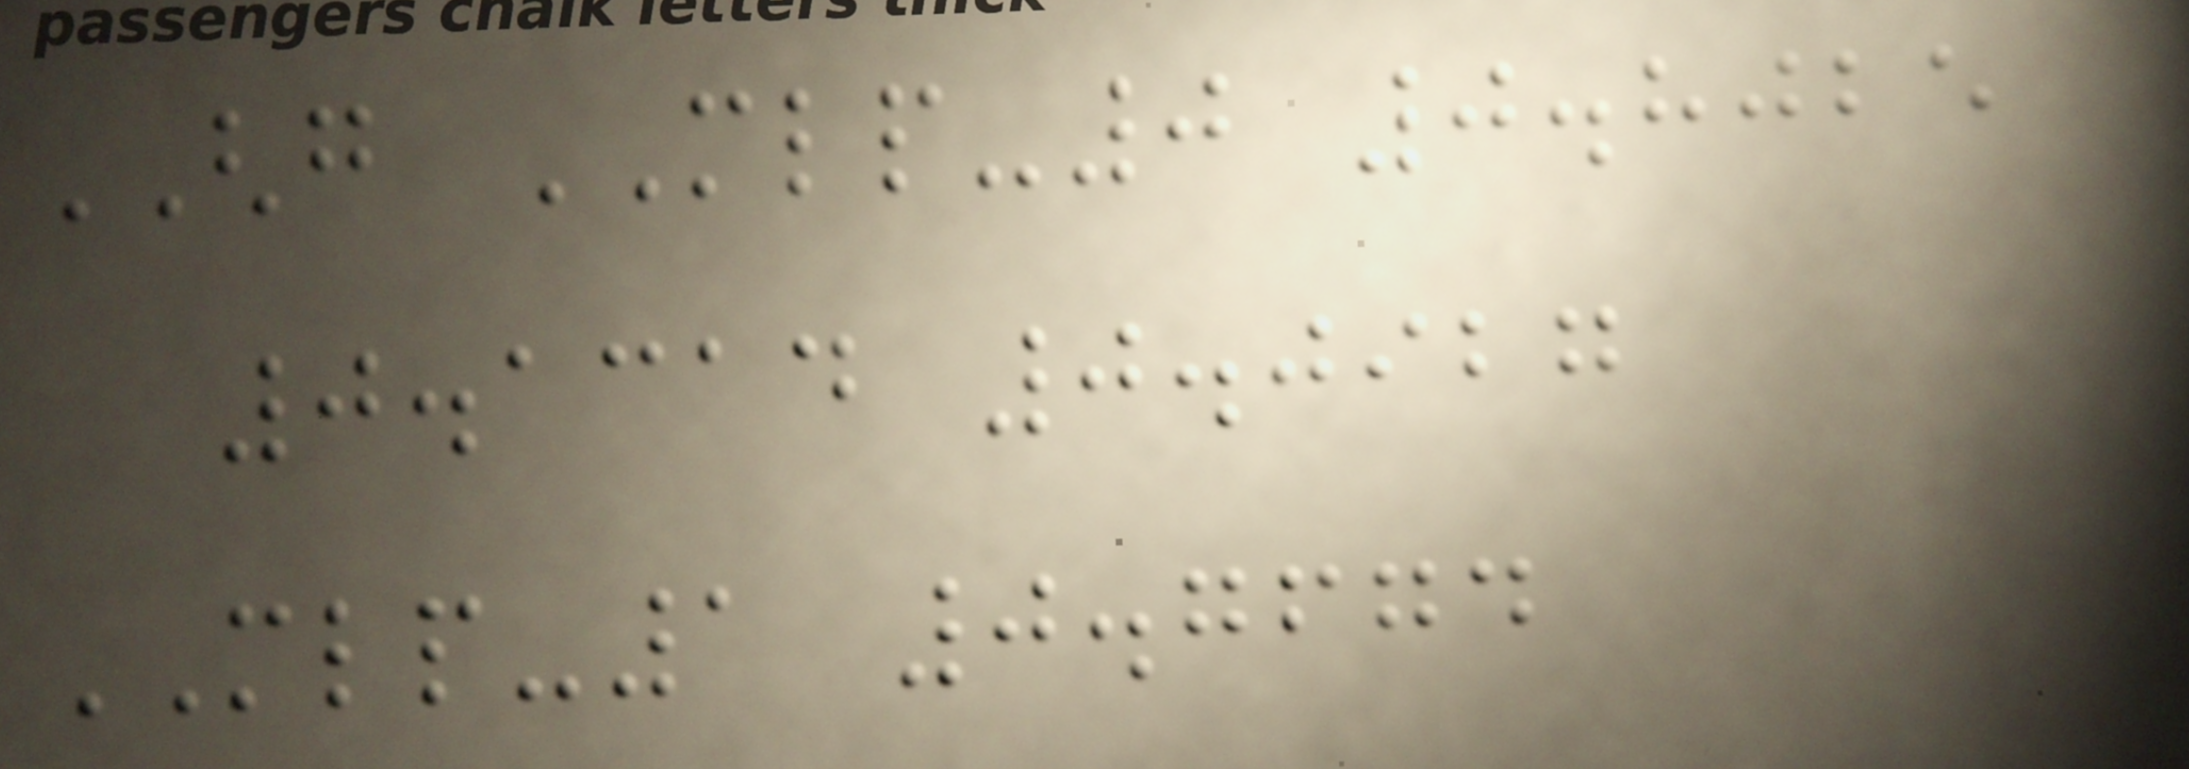GHG MLP-0 0.8025
0.1314 0.0927
MLP-1 0.7674
